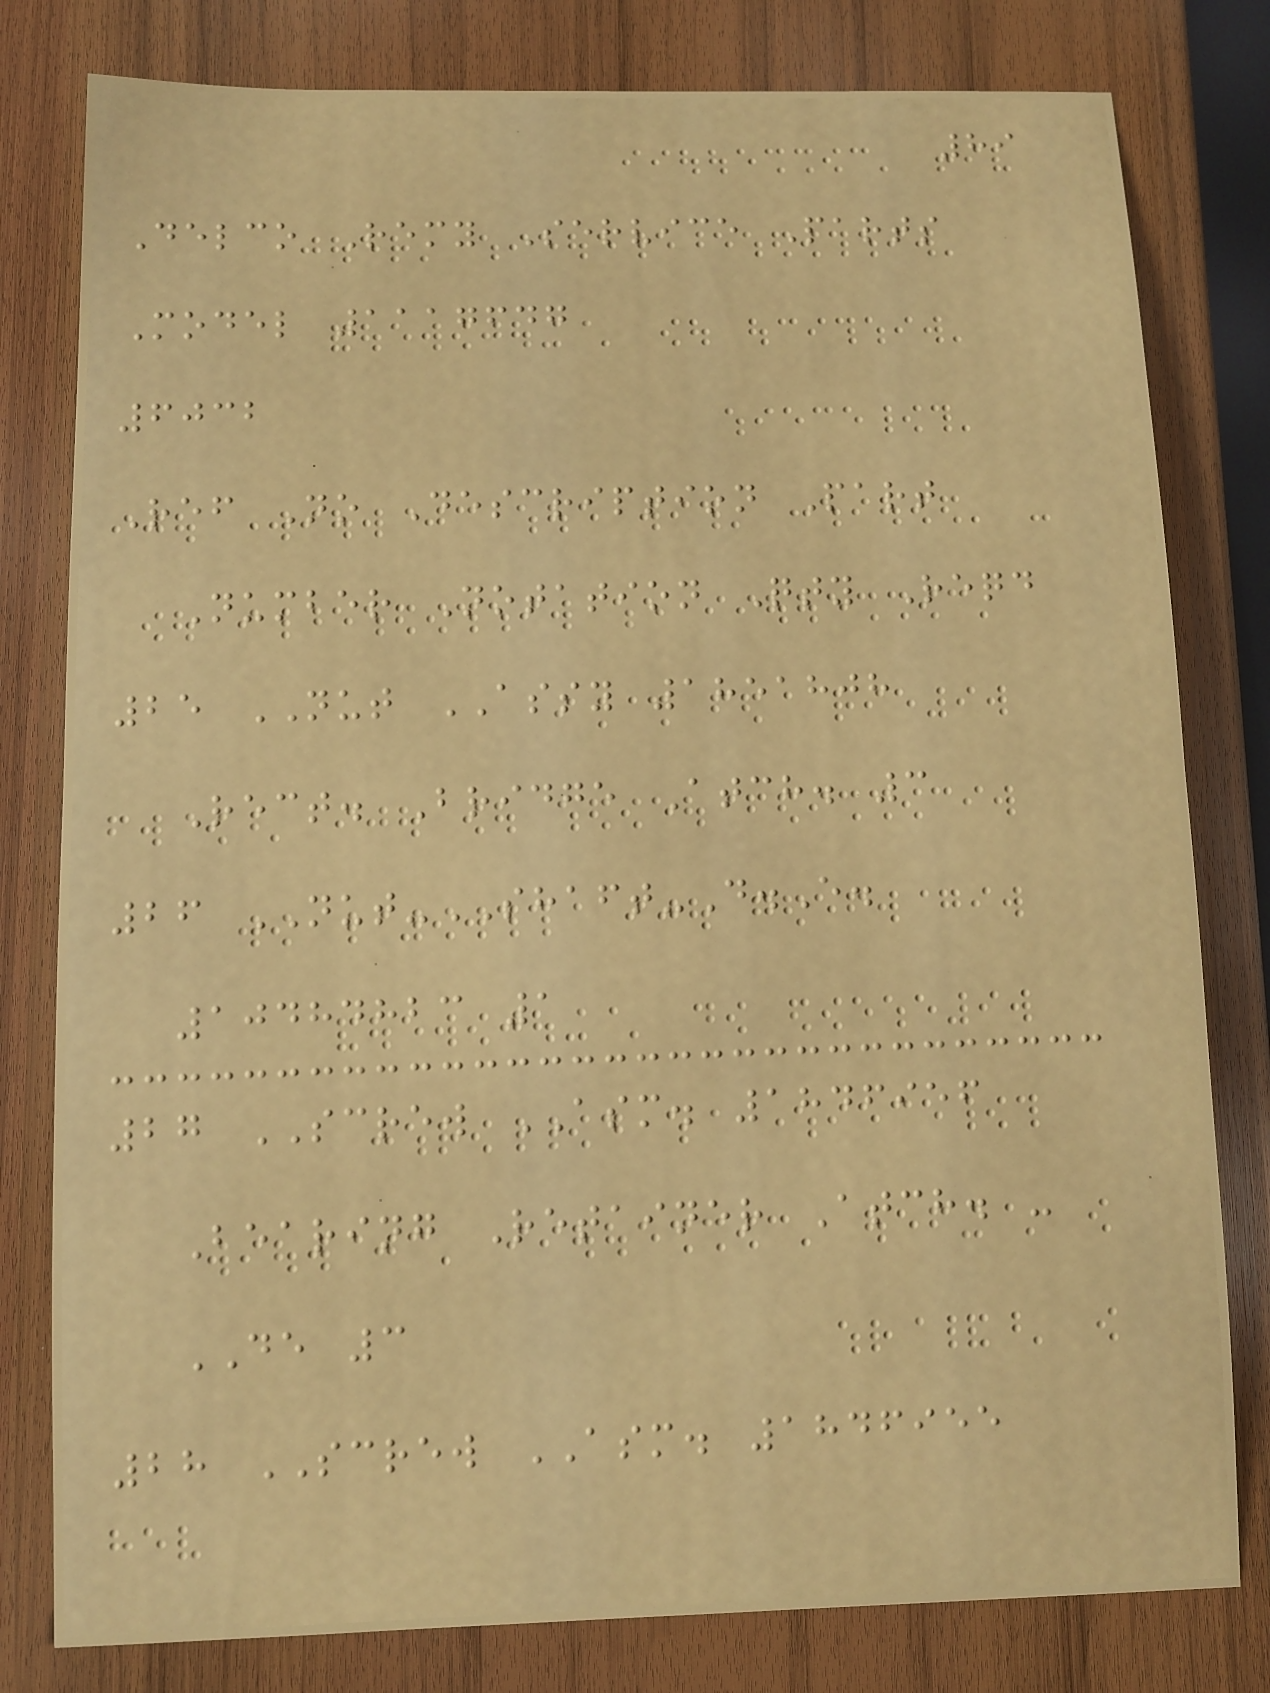89
Delco Remy Service Parts
Model 1117647
6032
Ref No Description Part
Number Notation Qty Reqd
25 NUT ASSY 1851808
Rect. Bridge Atch. 3
26 NUT-SHAFT-D.E.
10484823 1
27 SCREW ASM. 1846956
Bearing Retainer Atch. -
DE 3
28 SCREW ASM. 1846955
